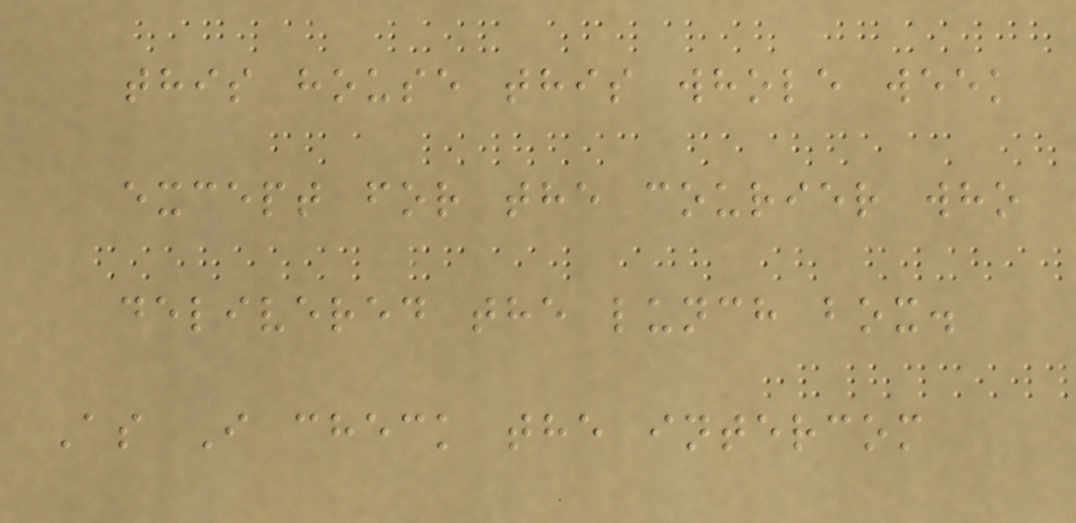this house this whole week
except for the courier who
delivered the lunch box.
As I check the intercom
